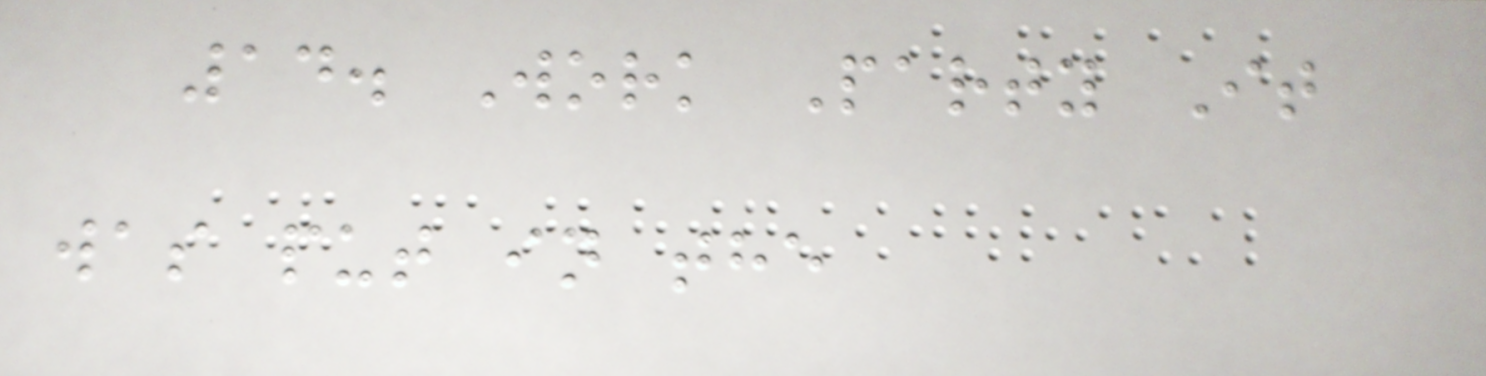14. Work Party It
was put in the
